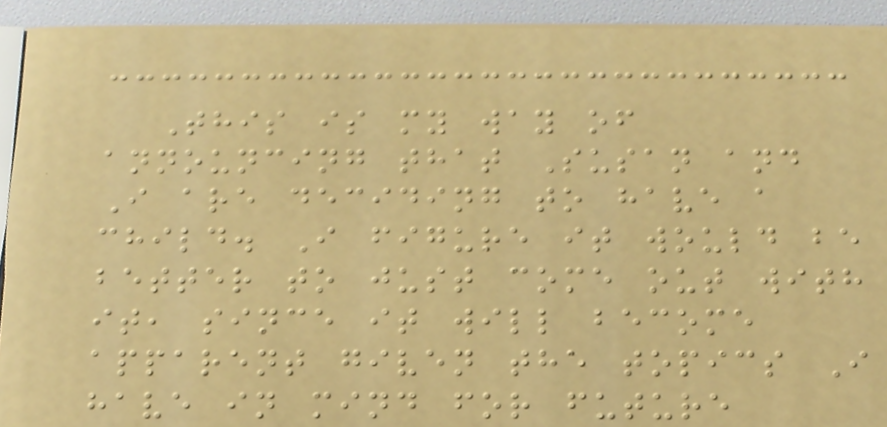This is my way of
announcing that Susan and
I are deciding to have a
child. I figure it would be
better to just come out with
it, since it will become
apparent given the topics I
have in mind for future
